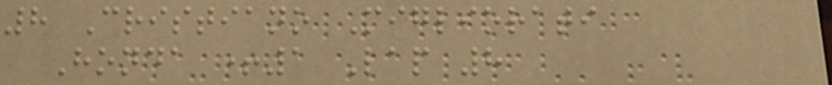8 Cristiano Migliorati
Honda +1 Lap 8
